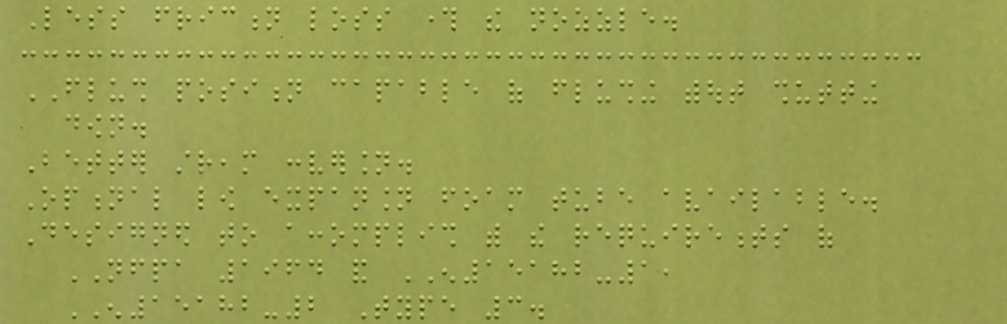Less friction loss through the nozzle.
FLUSH position capable of flushing without shutting
down.
Better stream conversion.
Optional low expansion foam tube available.
Designed to accomplish with the requirements of
NFPA 1964 and EN15182-1,
EN15182-2 Type 3.
